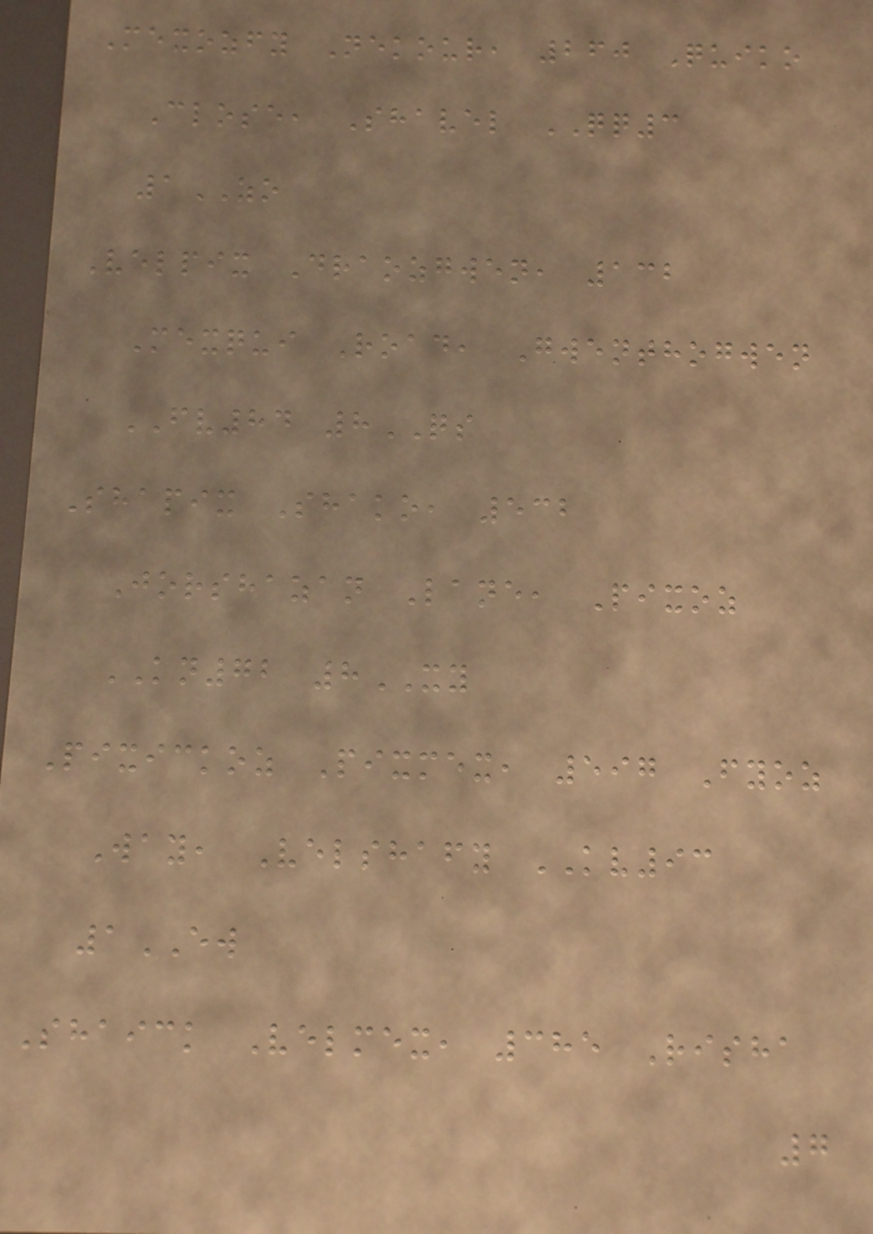Mexozfy Nekour, 260 Quiko
Close, Shavel QQ3
1ZO
Velpix Draozgwen, 132
Mexqui Road, Gwenthogwen
FV84 8QS
Shapix Shako, 532
Jorshazan Lane, Pixoz
KN72 8XY
Pixickoz Pixmex, 597 Fyoz
Way, Velshafy KV93
1EW
Shaick Velmex, 385 Risha
7
